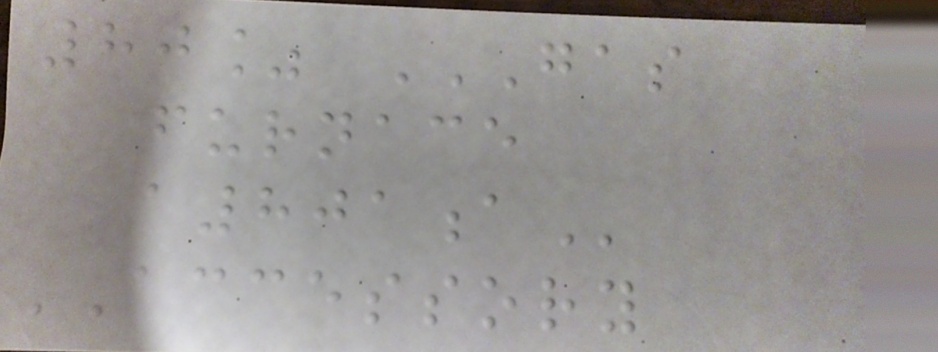80% GAS
FURNACE
A801A
ACCESSORY
